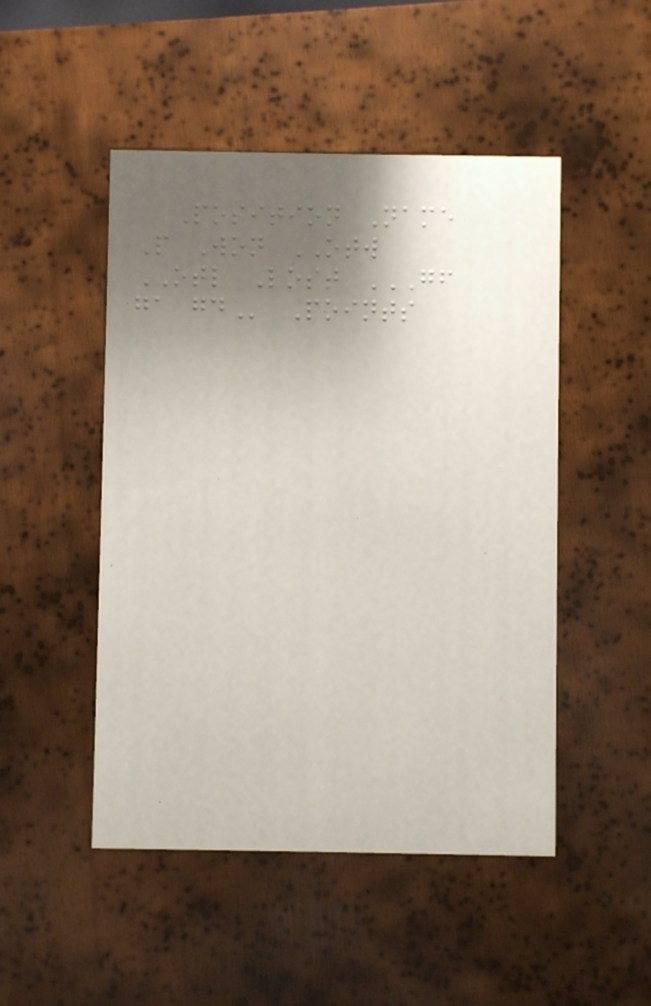Position Name
P Won OTW
OTL Lost GF
GA GD Points
